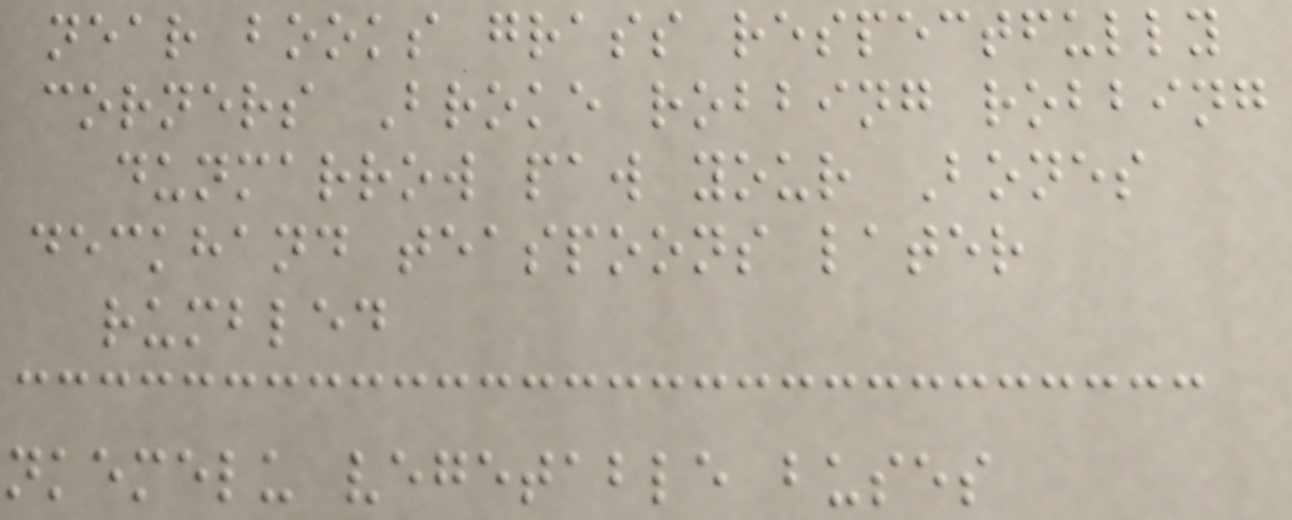near books grass respectfully
corners Broke robbing robbing
dunmarrow paw your Bones
deckhand teaspoons later
rumbled
nkemelu vegetable buses
